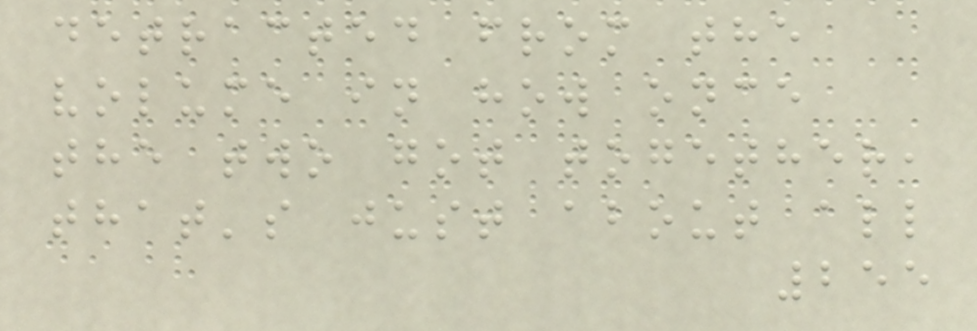detracted from the
volume in how once
the two got together,
that's just about all
255
